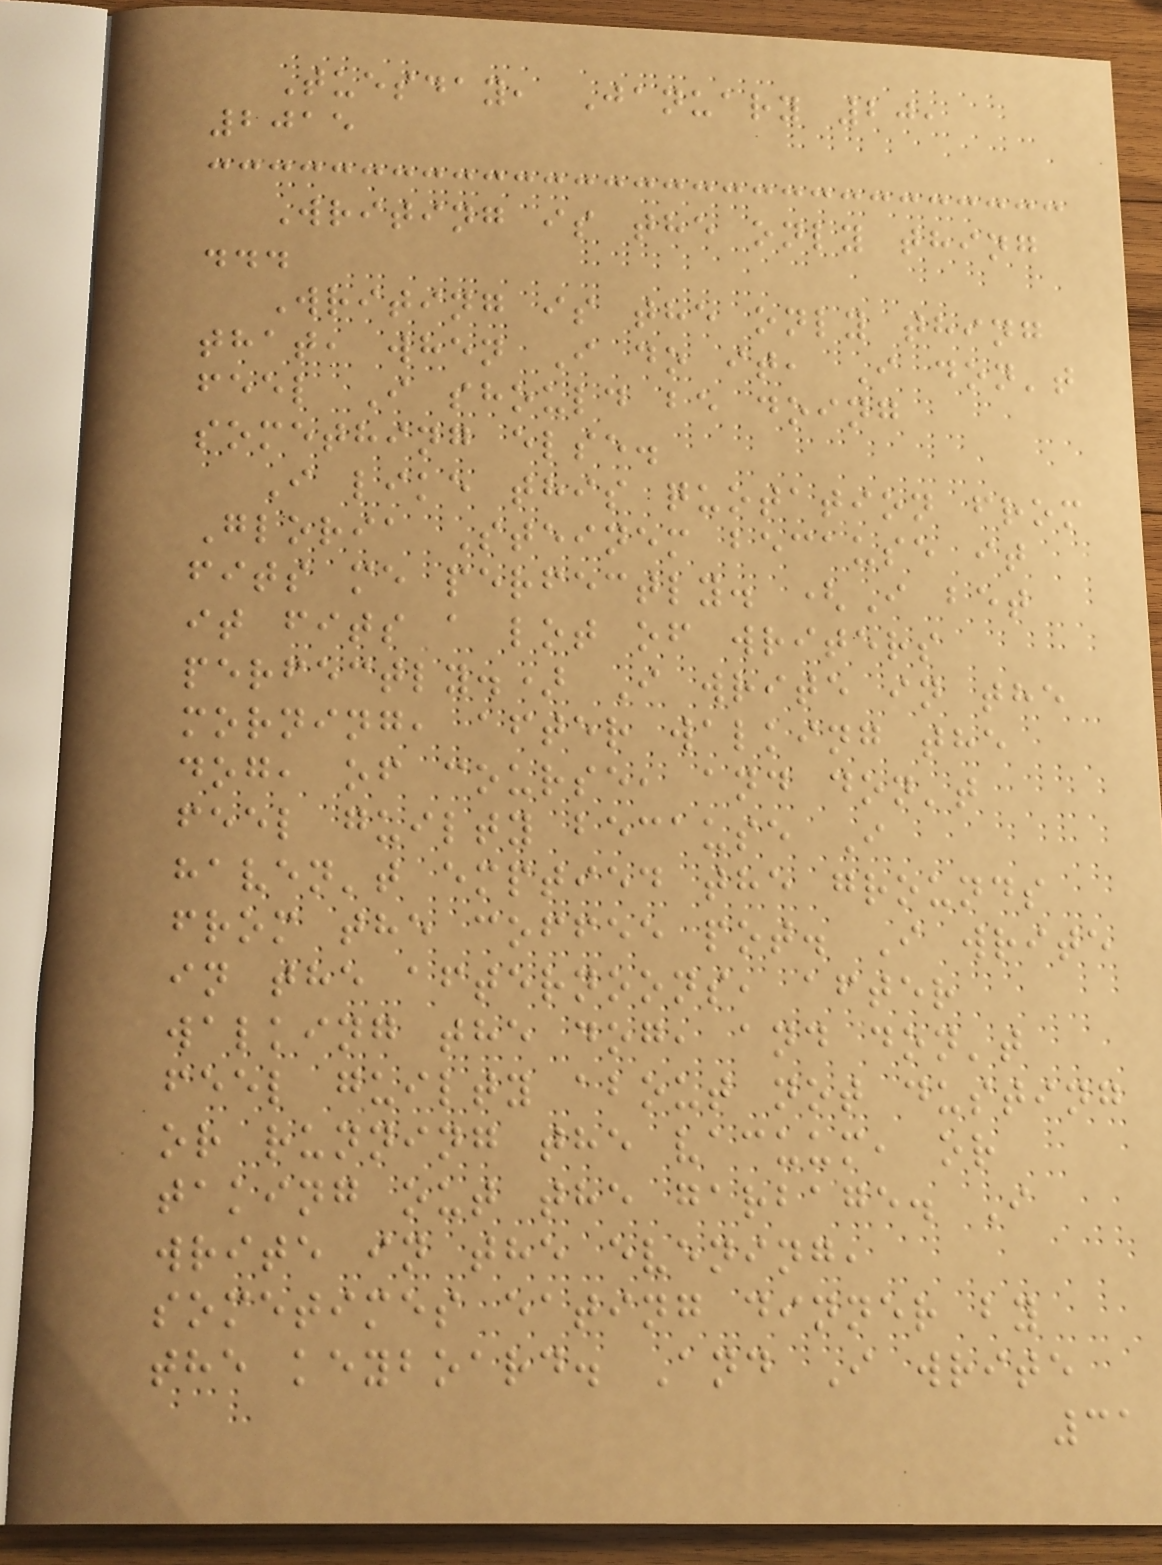Tuesday, January 20,
2015
Writing is the only thing
...
Writing is the only thing
that, when I do it, I don't
feel I should be doing
something else.
I like this quotation from
Gloria Steinem because it
fits me perfectly. (I bet
it fits a lot of writers
perfectly.) I write in the
morning, after walking the
dog, of course, and don't
feel guilty because I
haven't emptied the grounds
from the coffee pot. I write
in the afternoons, after
walking the dog, and don't
feel guilty about not dusting
or running the vacuum, or
taking out the garbage. I
write in the evening,
sometimes eating dinner by
the keyboard. And I write
31
